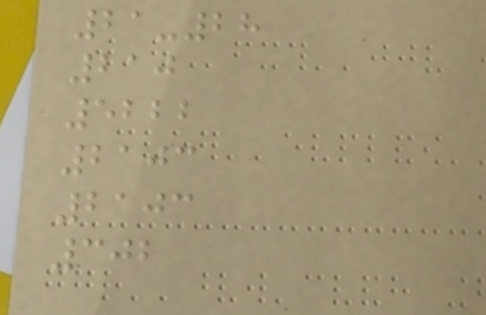21-28
210
5222
2103
2103
302
